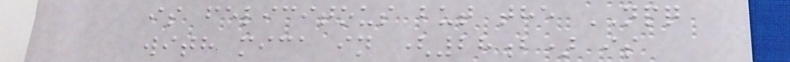is felicitous but the NPQ
with mica in (28b) is
